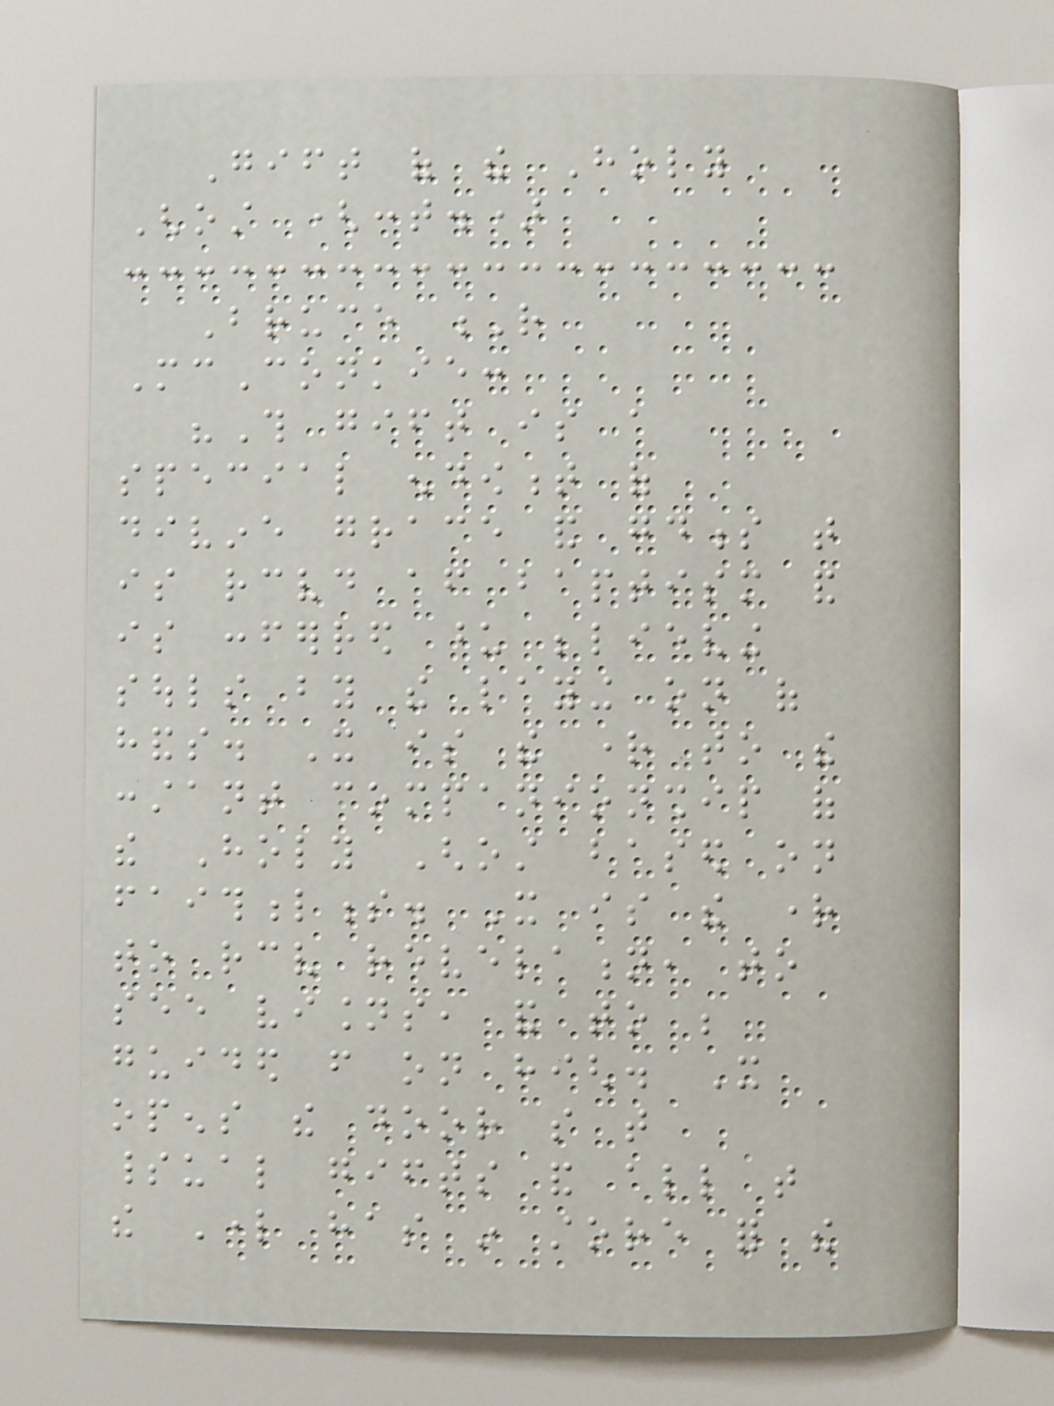Gift of the Holy
Ghost (cont.)
Bruce R
McConkie:
"This gift is a
special endowment of
divine grace and goodness that
is received after baptism and
is conferred upon believing
souls by the laying on of
hands. It is the right to the
constant companionship of
the Holy Ghost based on
faithfulness. It is the right
to receive revelation, to
see visions, and to be
guided from on high. It
opens the door so that
spiritual gifts and all that
the Lord has in store for the
